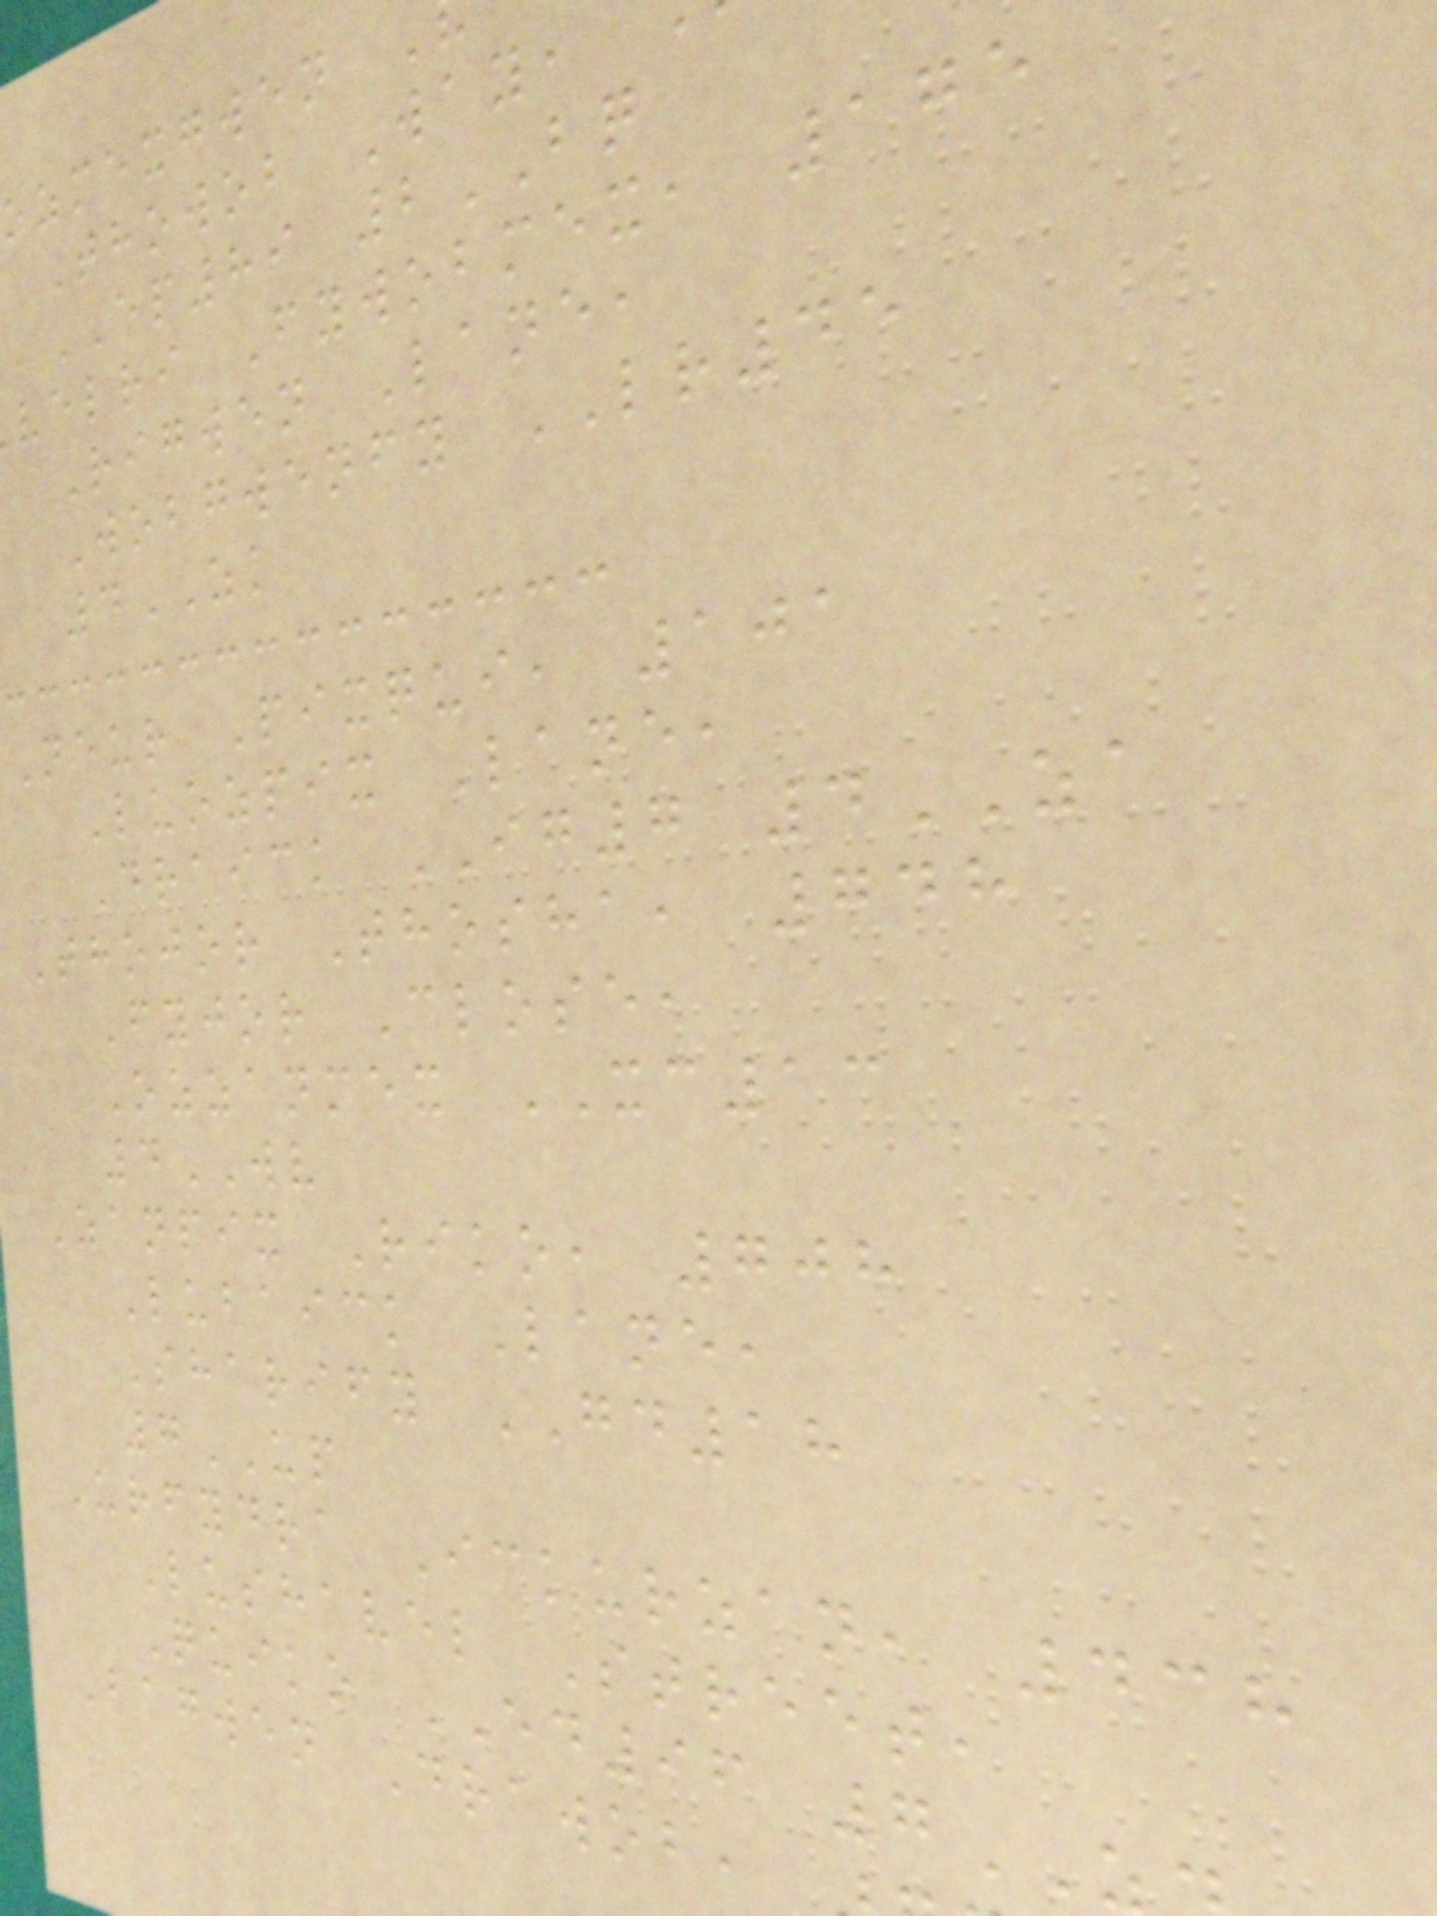ozmexgwen
Thowob Way,
EP89 2BQ
velri Fywobmex, 175
Rigwen Lane,
Wobgwenfy LR45
4ZK
Neur Pixqui, 101
Luozpix Lane,
Draick IG7 4ZA
Thojor Thosha, 748
Fyjor Close,
Ozzanmex XC13
4WV
Zanpix Riko, 708
Lubaick Lane,
Sharify GD18
7UP
Urfydra Ickurzan, 438
Lushavel Street,
Quiko ED96 7
Bagwen Drawob,
